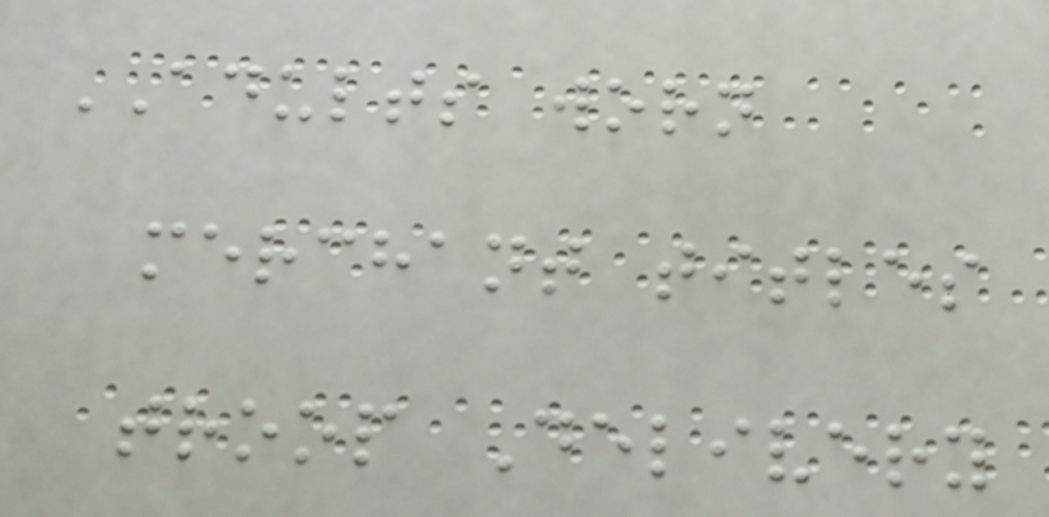ADULTS worn
merchant titles
troop Delivery
